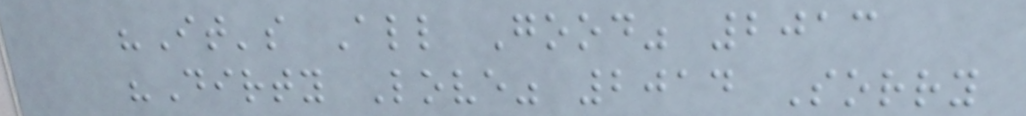"It's All Good" 2013
"Dirty Love" 2014 Sorry
